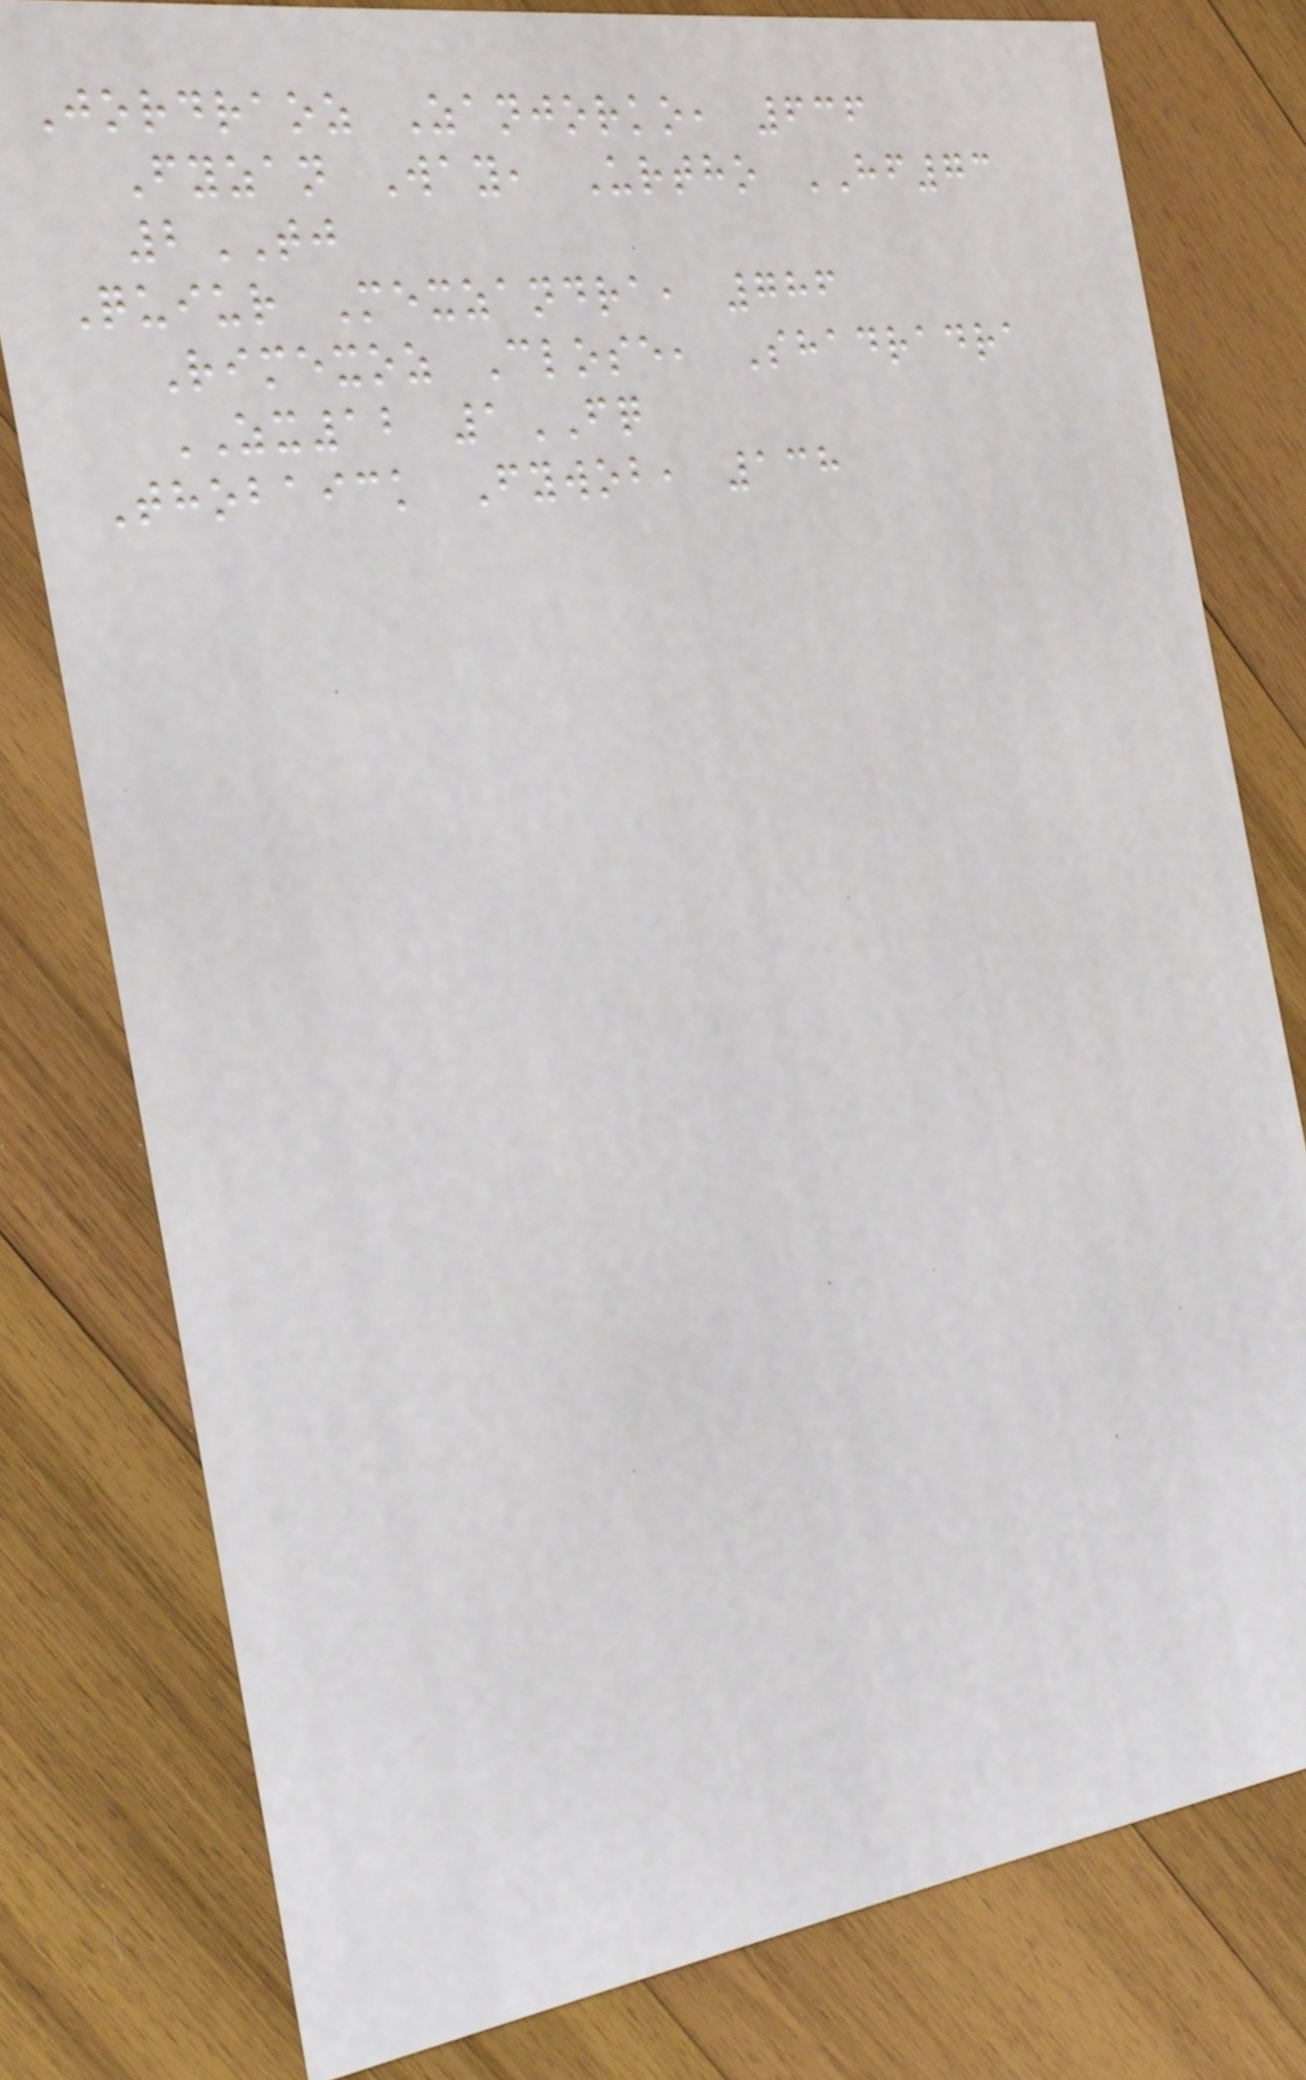Jordraoz Zanjorko, 636
Fyzan Way, Urtho HF73
2TJ
Quiur Mexzandra, 786
Rimexoz Close, Shadradra
ZX12 1FQ
Thobaick Fywob, 138
